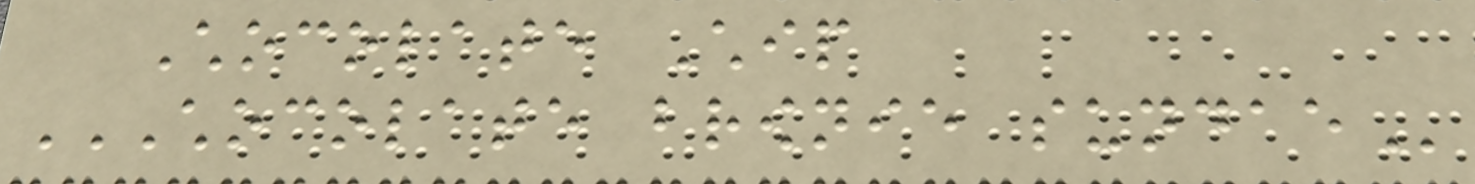Chocolate Chip
CHOCOLATE BROWNIE SUNDAE
